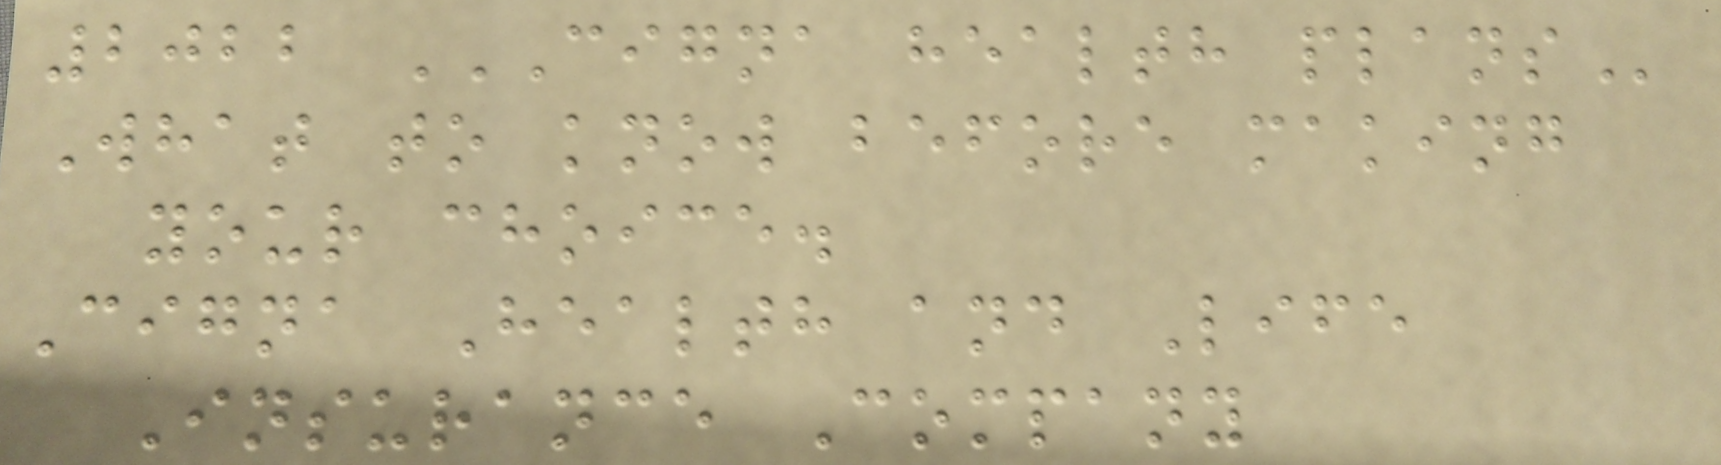2022 CIGNA HEALTH PLANS
What to know before making
your choice.
Cigna Health and Life
Insurance Company
